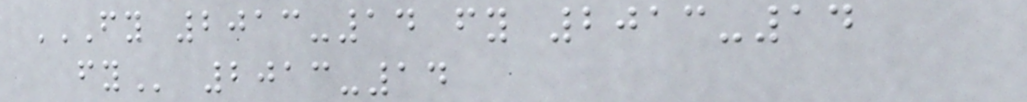FY 2013-14 FY 2013-14
FY 2013-14
